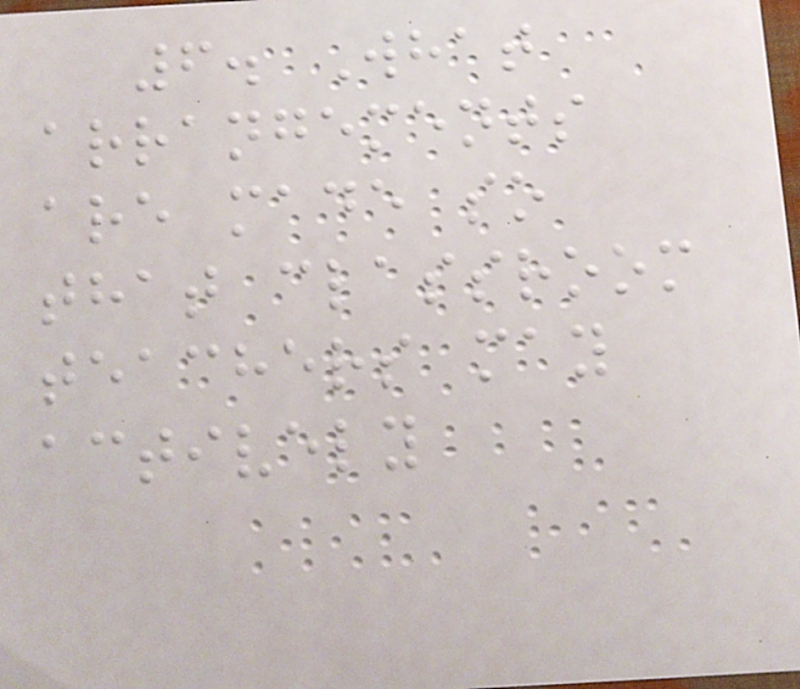6. What
arrangements
are made so
that classroom
teachers may
actively
